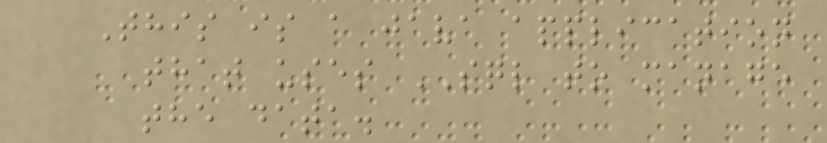This is a java application
that uses SQL to manage
the data.
